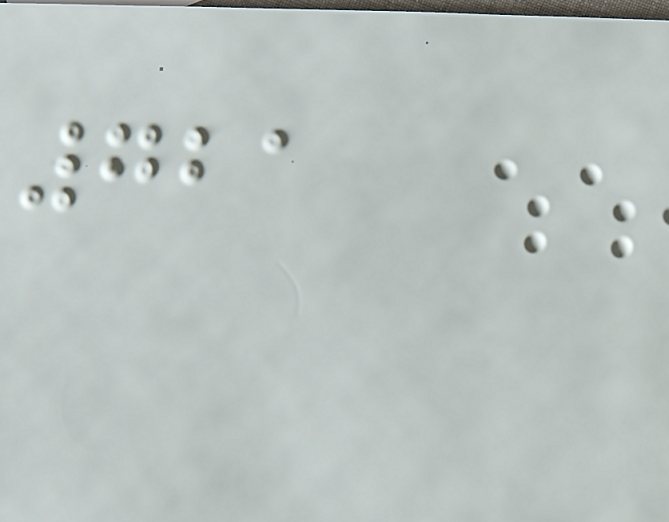721
